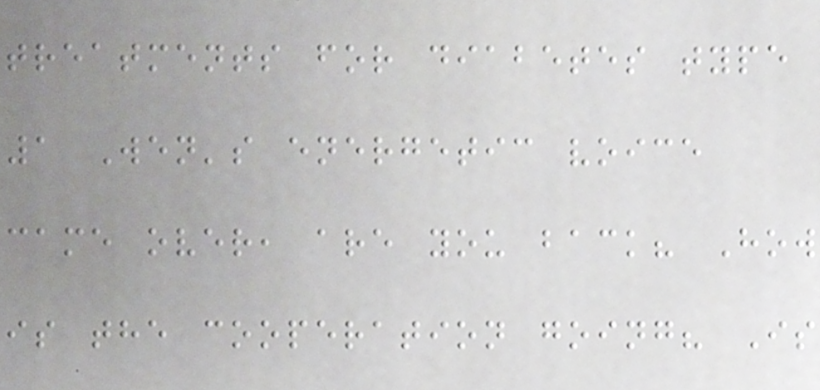treatments for diabetes type
1 Wen's energetic voice
came over, are you back? How
is the cooperation going? Is
